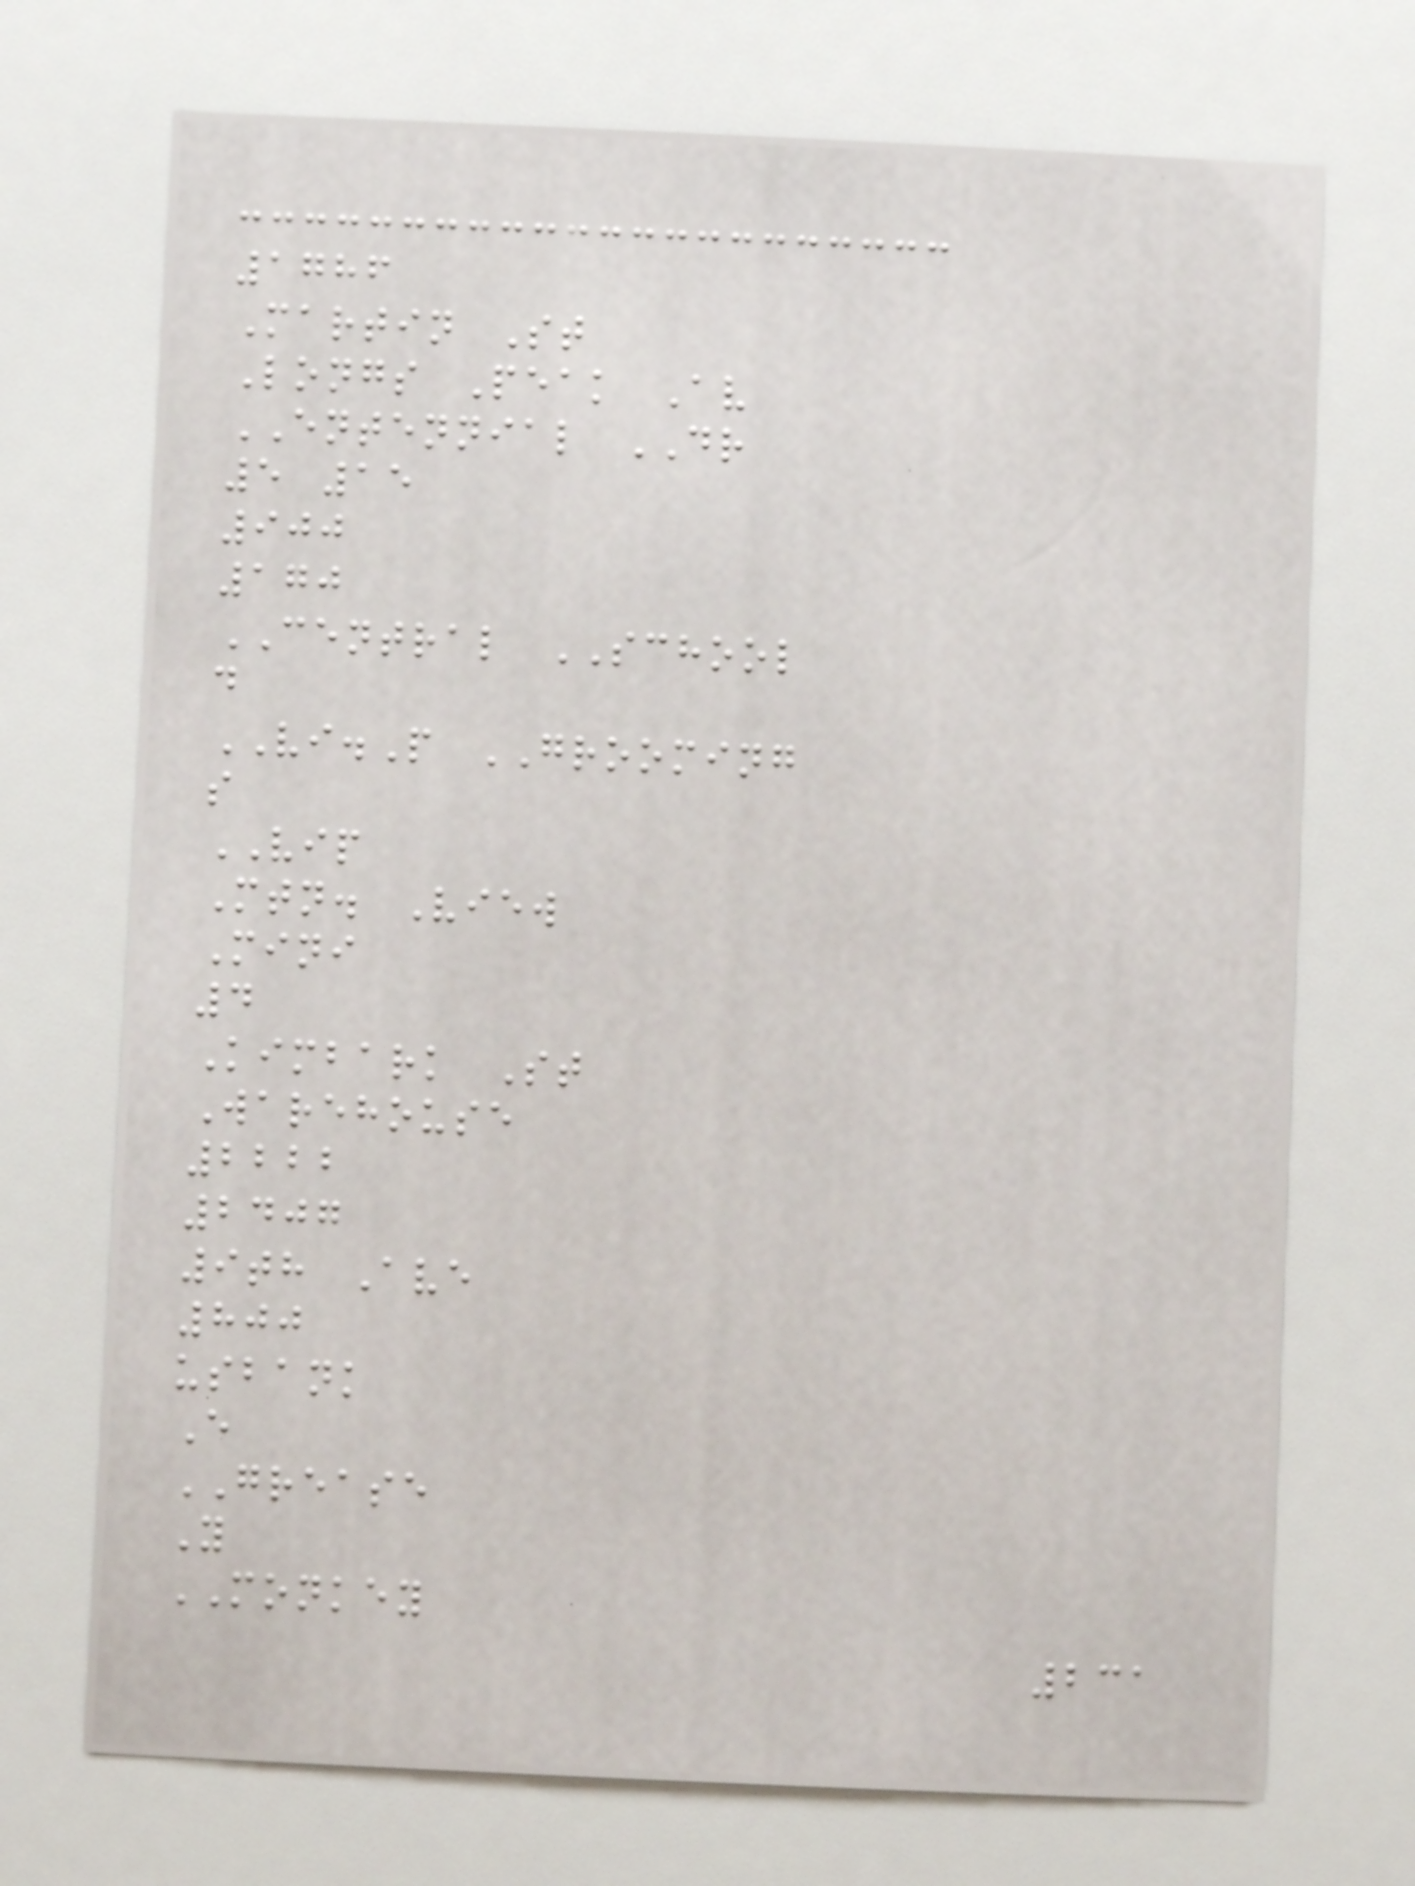1786
Martin St
Longs Peak Av
ENTENNIAL DR
5 15
900
170
CENTRAL SCHOOL
d
VI.P GROOMING
s
VIP
Mtn. View
Mini
4
Kimbark St
Warehouse
2222
2407
9th Ave
800
usbank
E
GREASE
Y
MONKEY
231
